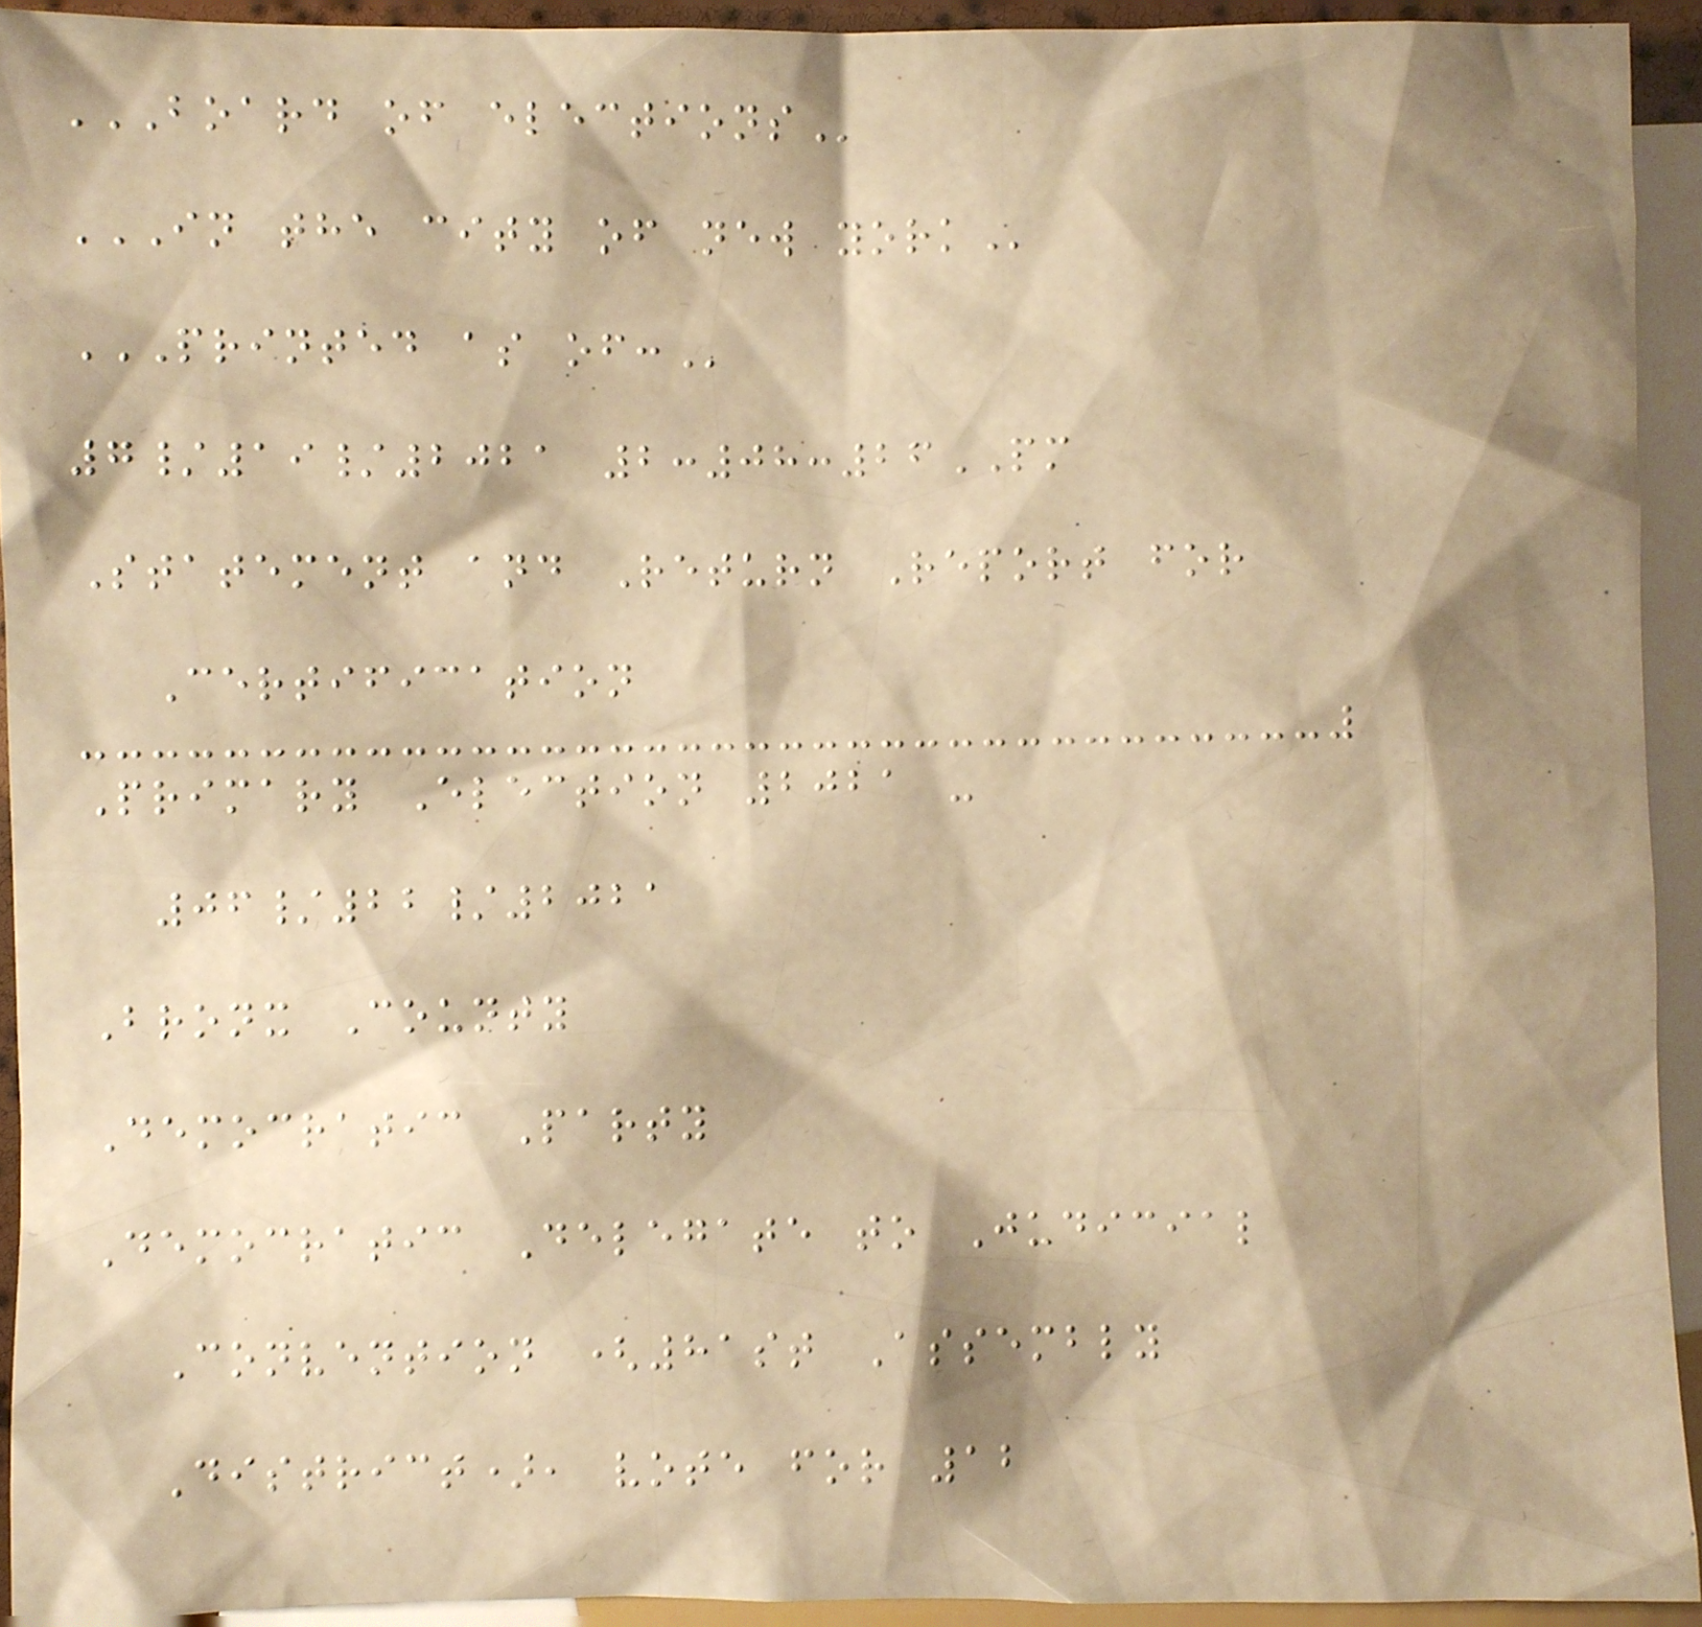BOARD OF ELECTIONS
IN THE CITY OF NEW YORK
PRINTED AS OF:
7/19/2021 2:08:26PM
Statement and Return Report for
Certification
Primary Election 2021 -
06/22/2021
Bronx County
Democratic Party
Democratic Delegate to Judicial
Convention (81st Assembly
District), vote for 12
